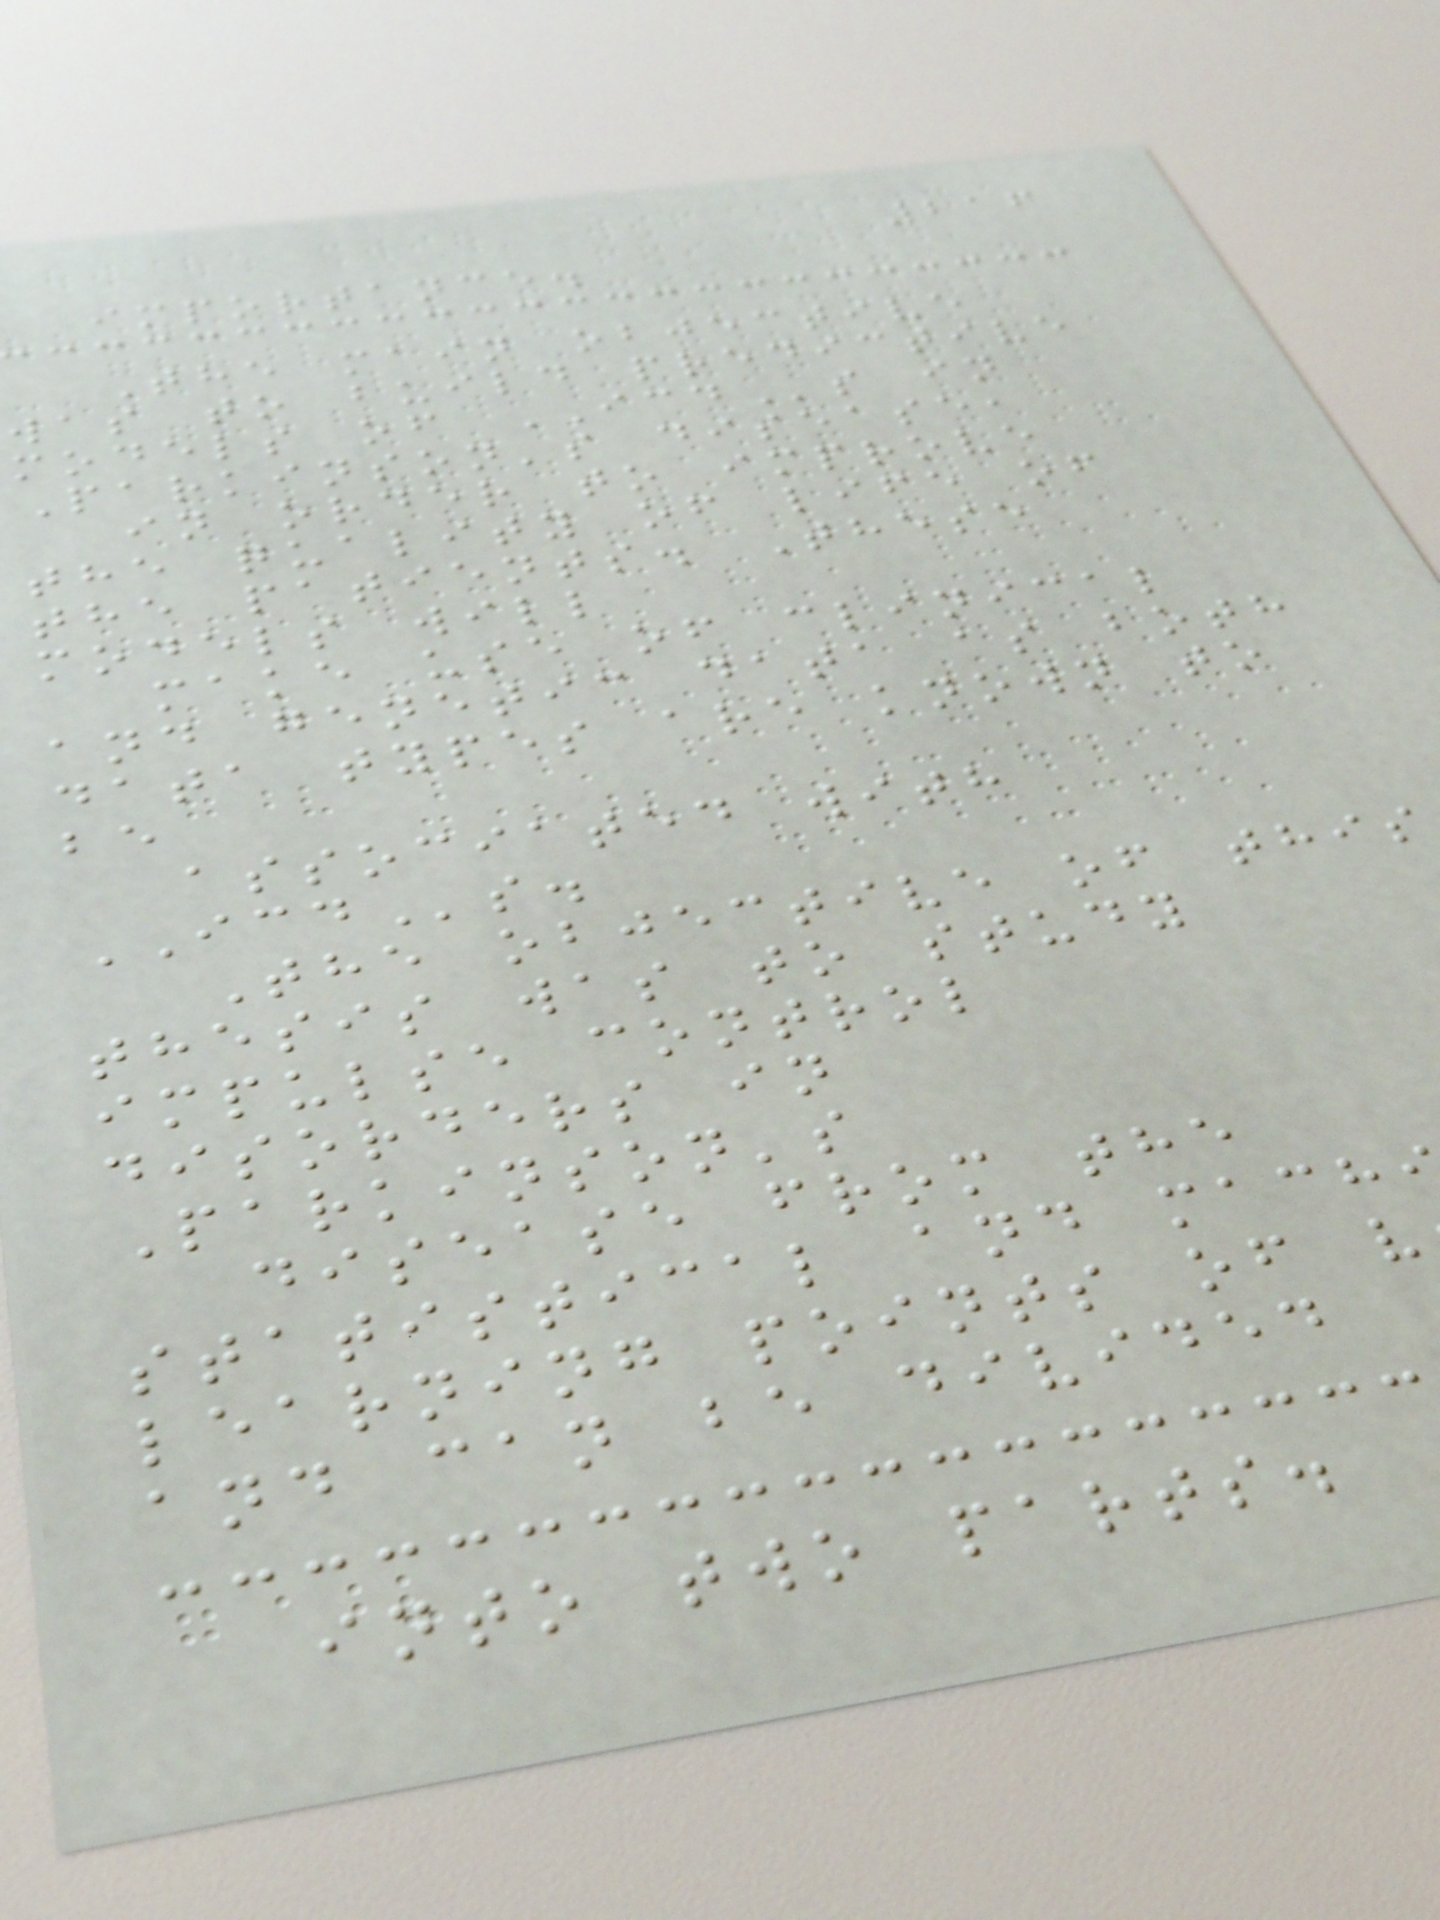216
importance.
The main objective
was to build predictive
models of ICDs in
Parkinson's disease,
in order to improve
the quality of life of
the patients. These
models will
make use of clinical
and genetic data as both
data types are known to
be
associated with
ICDs.
The objective of this
thesis was to study
impulse control
disorders in
Parkinson's
disease from the
statistical and mach
learning points of v
and can be divided
into two parts.
